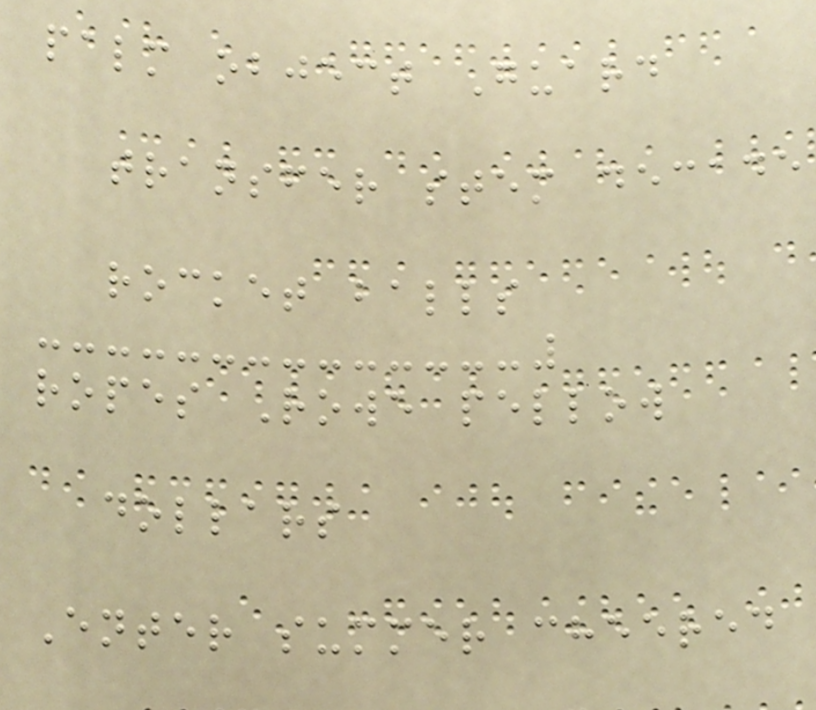palm object Guard
transfer stem decade
rocket balls
ropes Rowe pellow
dollars
Enter summer cheered
